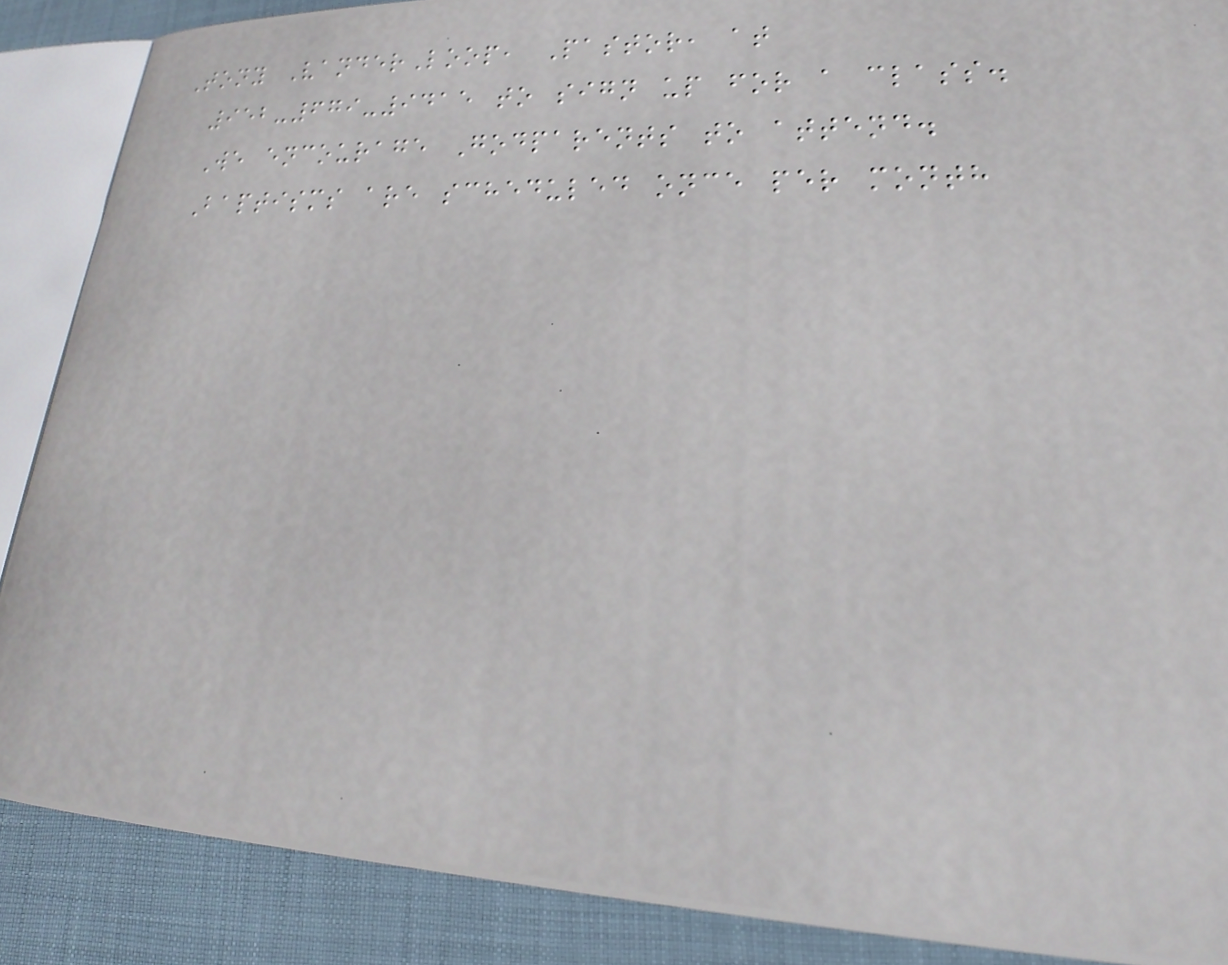Tony VanderLoop, Pastor, at
952-679-9415 to sign up for a class.
We encourage Godparents to attend.
Baptisms are scheduled once per month
